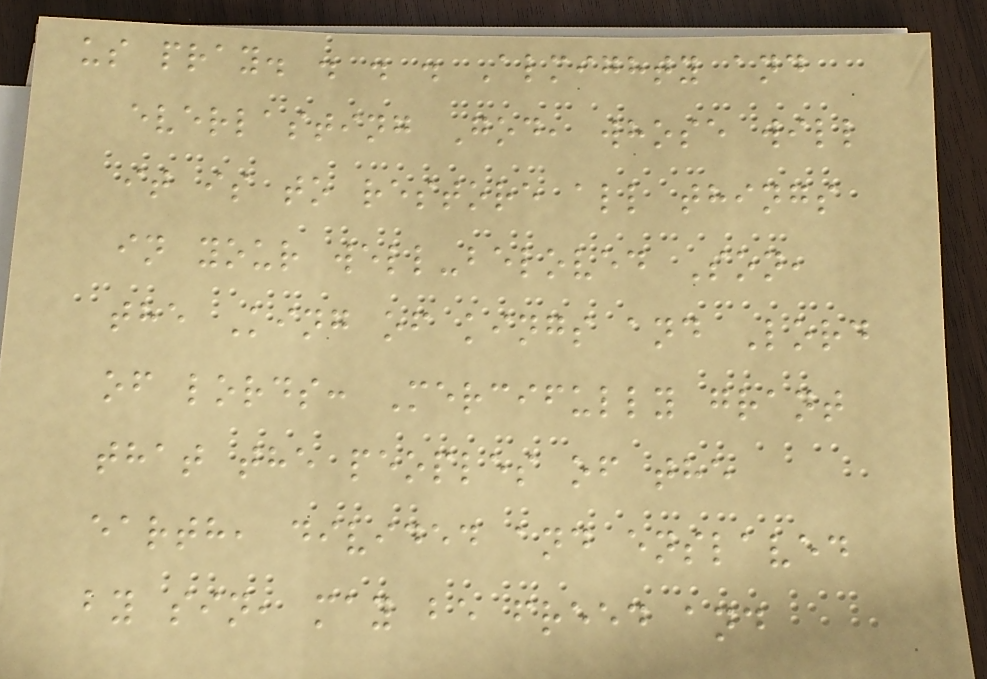us pray. . . . Almighty and
everlasting God, whose will
it is to restore all things
in your well-beloved Son,
the King of kings and Lord
of lords: Mercifully grant
that the peoples of the
earth, divided and enslaved
by sin, may be freed and
